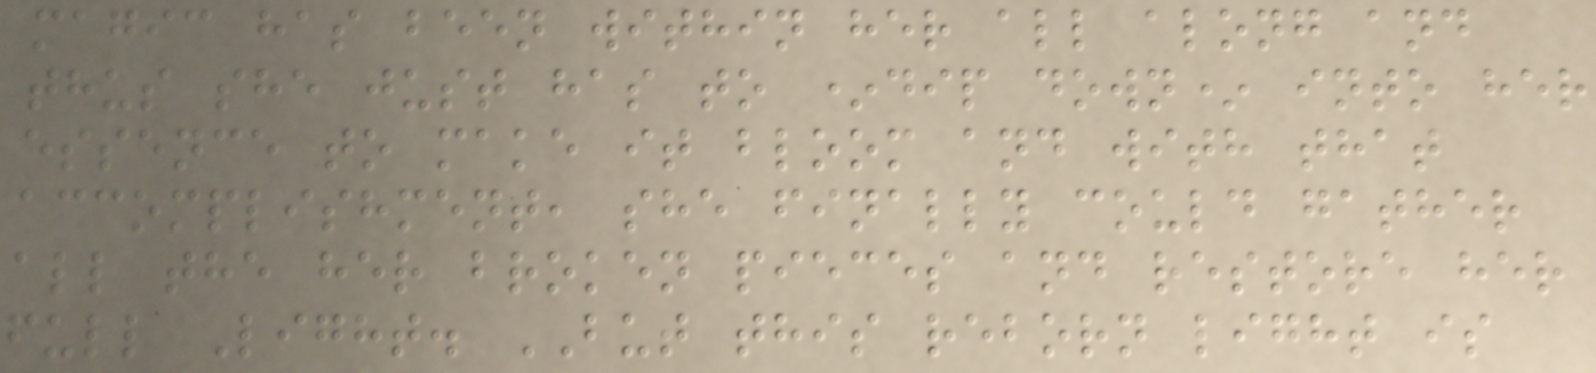magic has been within her all along and
thus she just has to *dip down* into her
essence to make it bloom and with that
accomplishment, she finally could gather
all the her broken pieces and restore her
full Light. BUT this reborn light is
